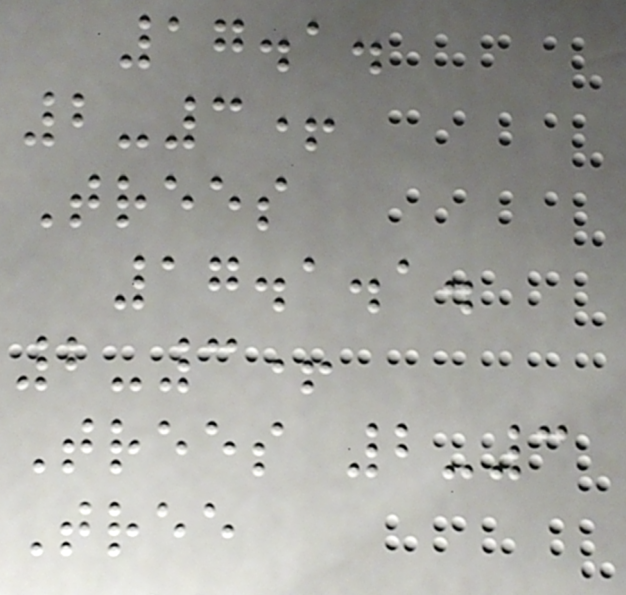17.1.
2-3+
Trees
17.1.1.
2-3+
Trees 2-3
Tree
